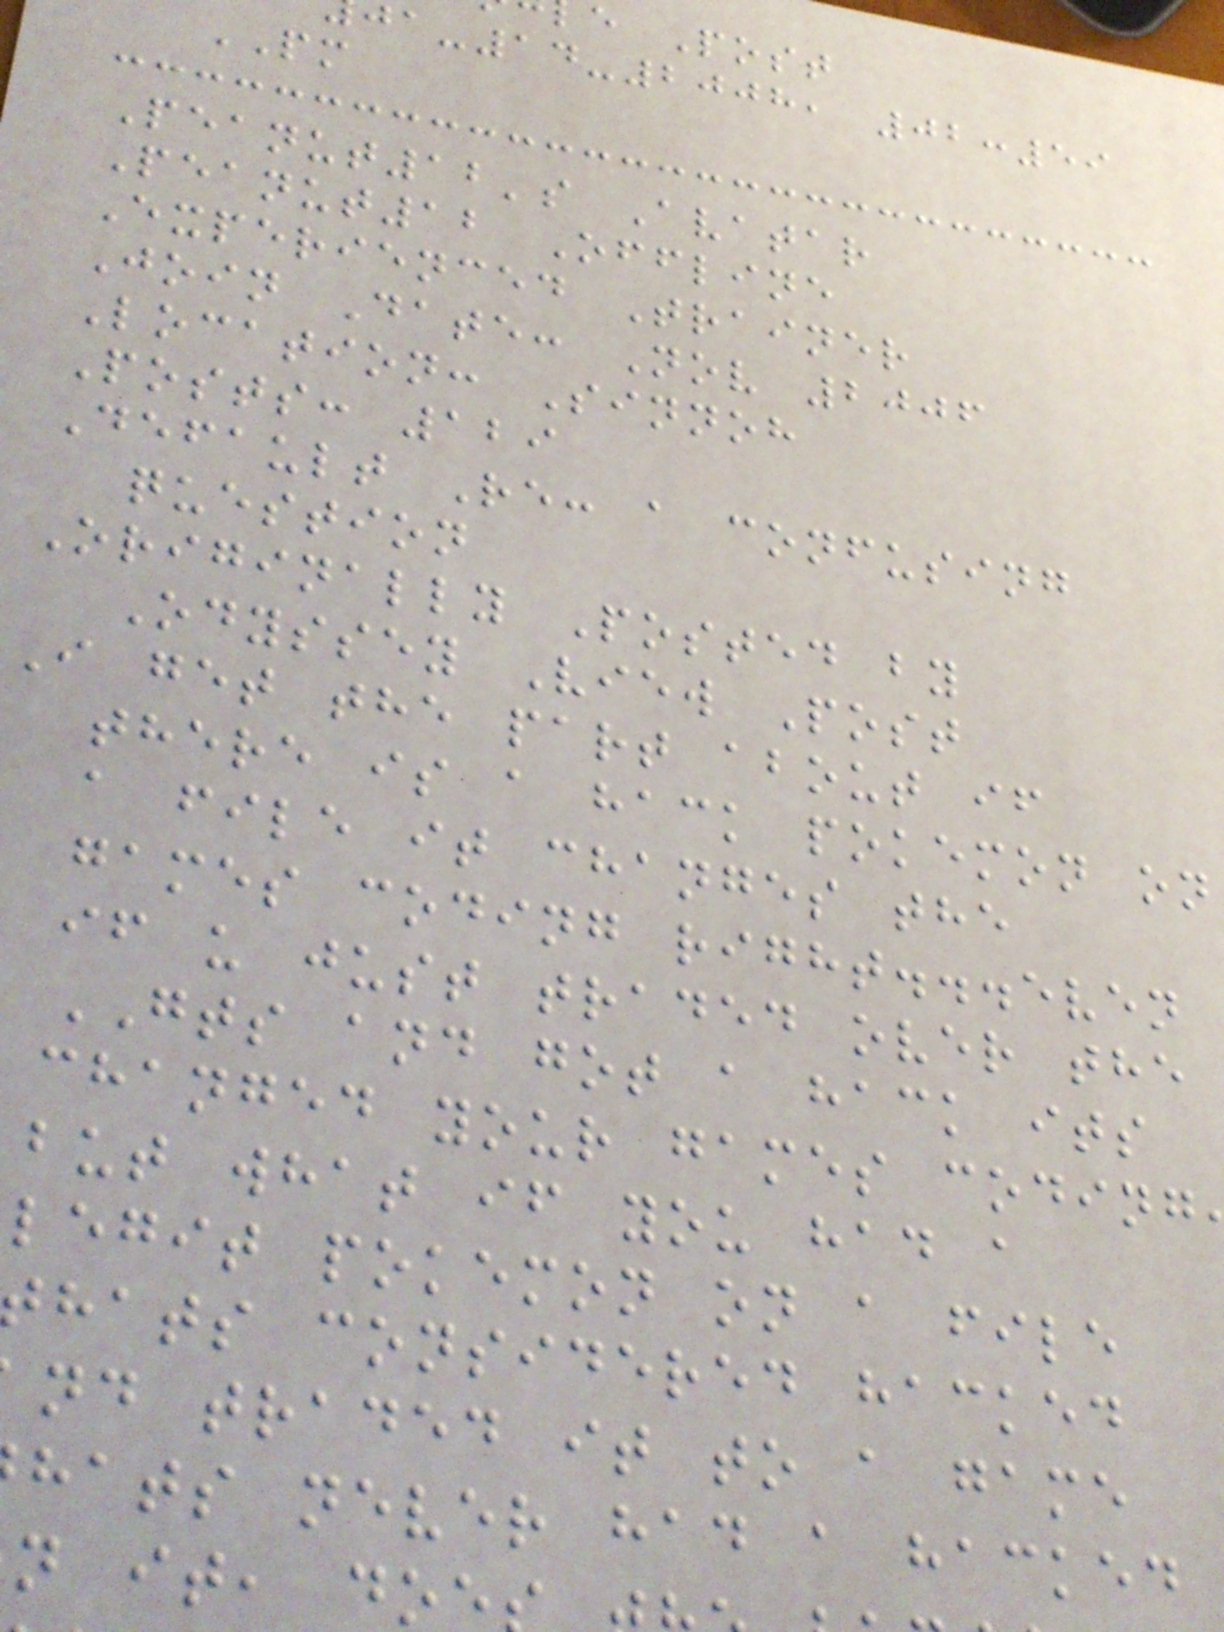e Post
-14-2008, 02:59
PM
Peanut12's Avatar
Peanut12 Offline
Experienced Trainer
Join Date: Nov 2006
Location: Sinnoh
Posts: 129
Default Re: a confusing
question
Originally Posted by
Odyssey View Post
I get the part about if
there is a hack pokemon on
a file it changes the
games coding right...even
if u just traded over the
GTS and got a hack its
changed your games coding
but what if you had a
legit pokemon on a file
hats considered hacked
nd traded it to a game
hats never had a hacked
n it, do
